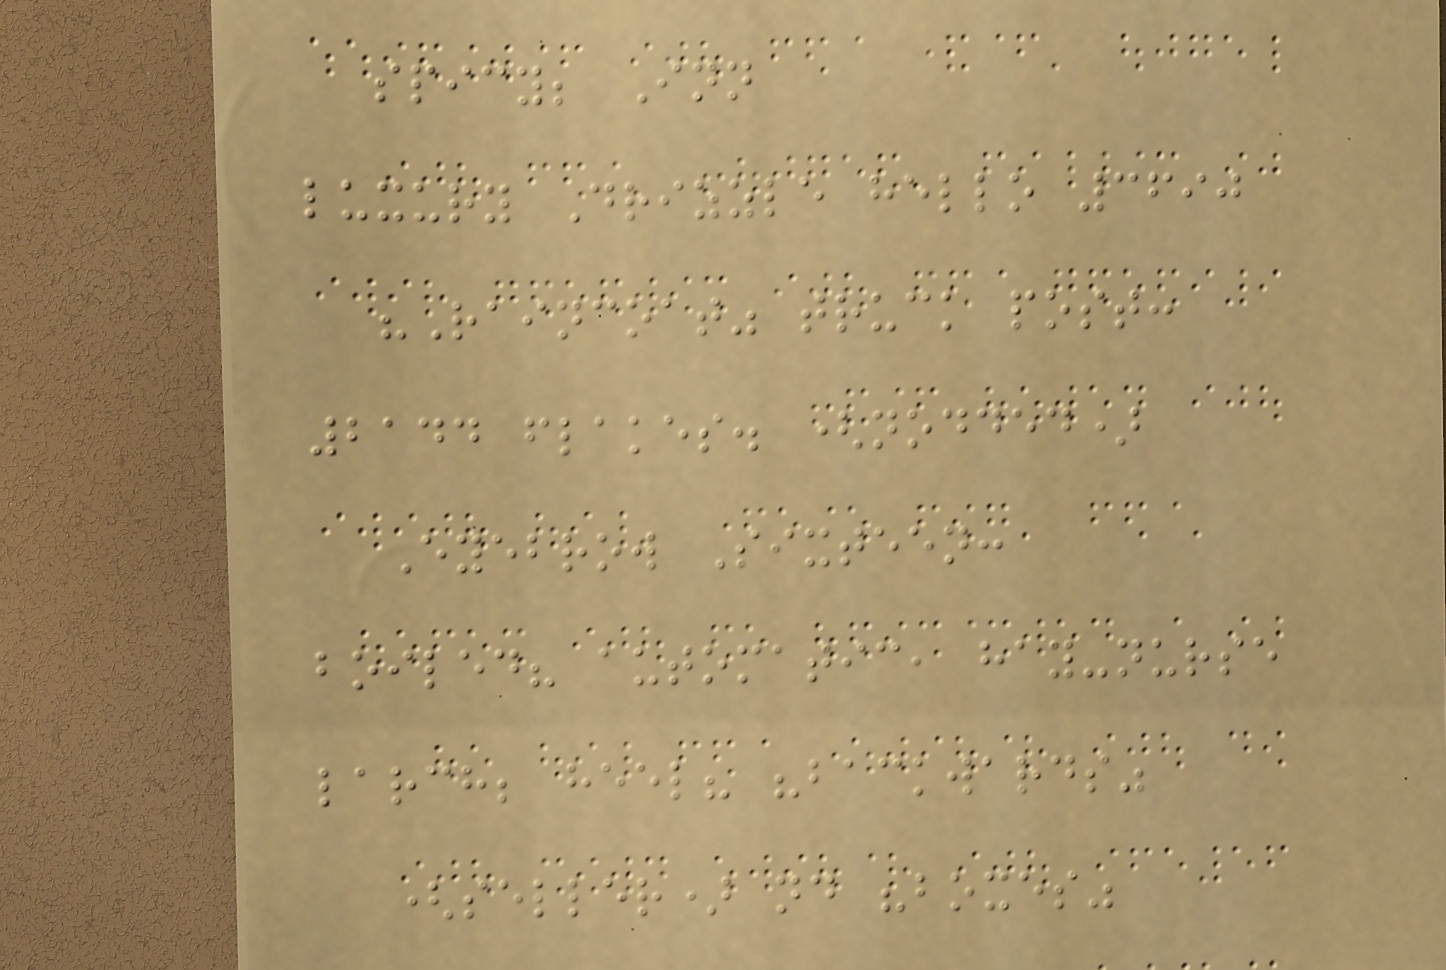spicy; Inn
luxury Drizzle hello 3690
"Raincoat" truck post:
2144 flakes. (nodded)
Eyebrow Sixteen:
boiled? automatic, hay-nurse
larch; heel? "backwards"
(seller) nd "boxes"
